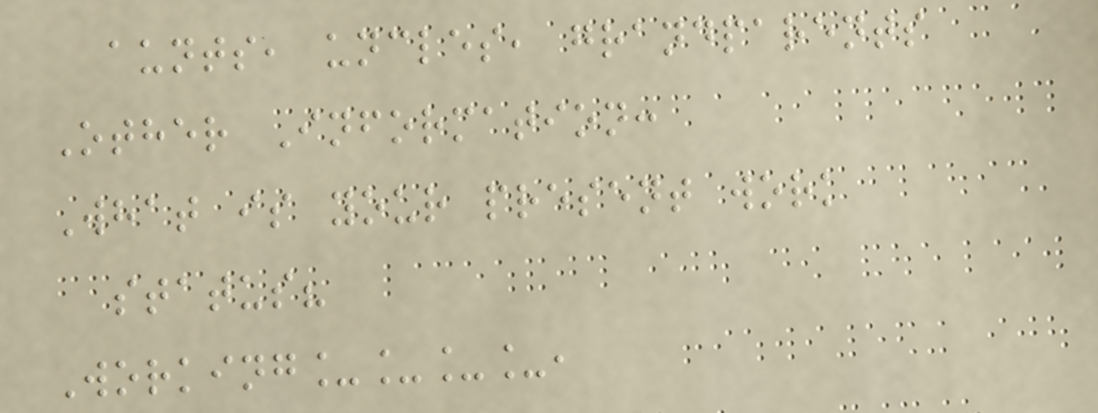aunts, uncles, grandparents
Other Information:
What is your present work
status?
Working____,
